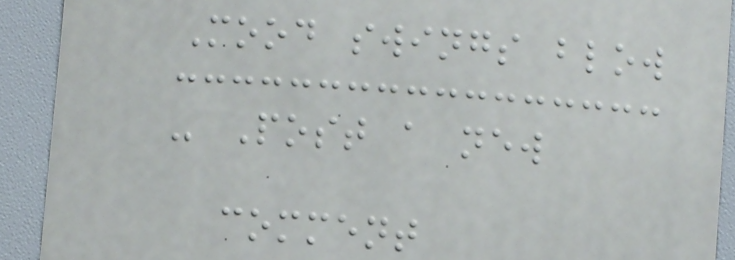Mood swings blow
- Post a new
comment
